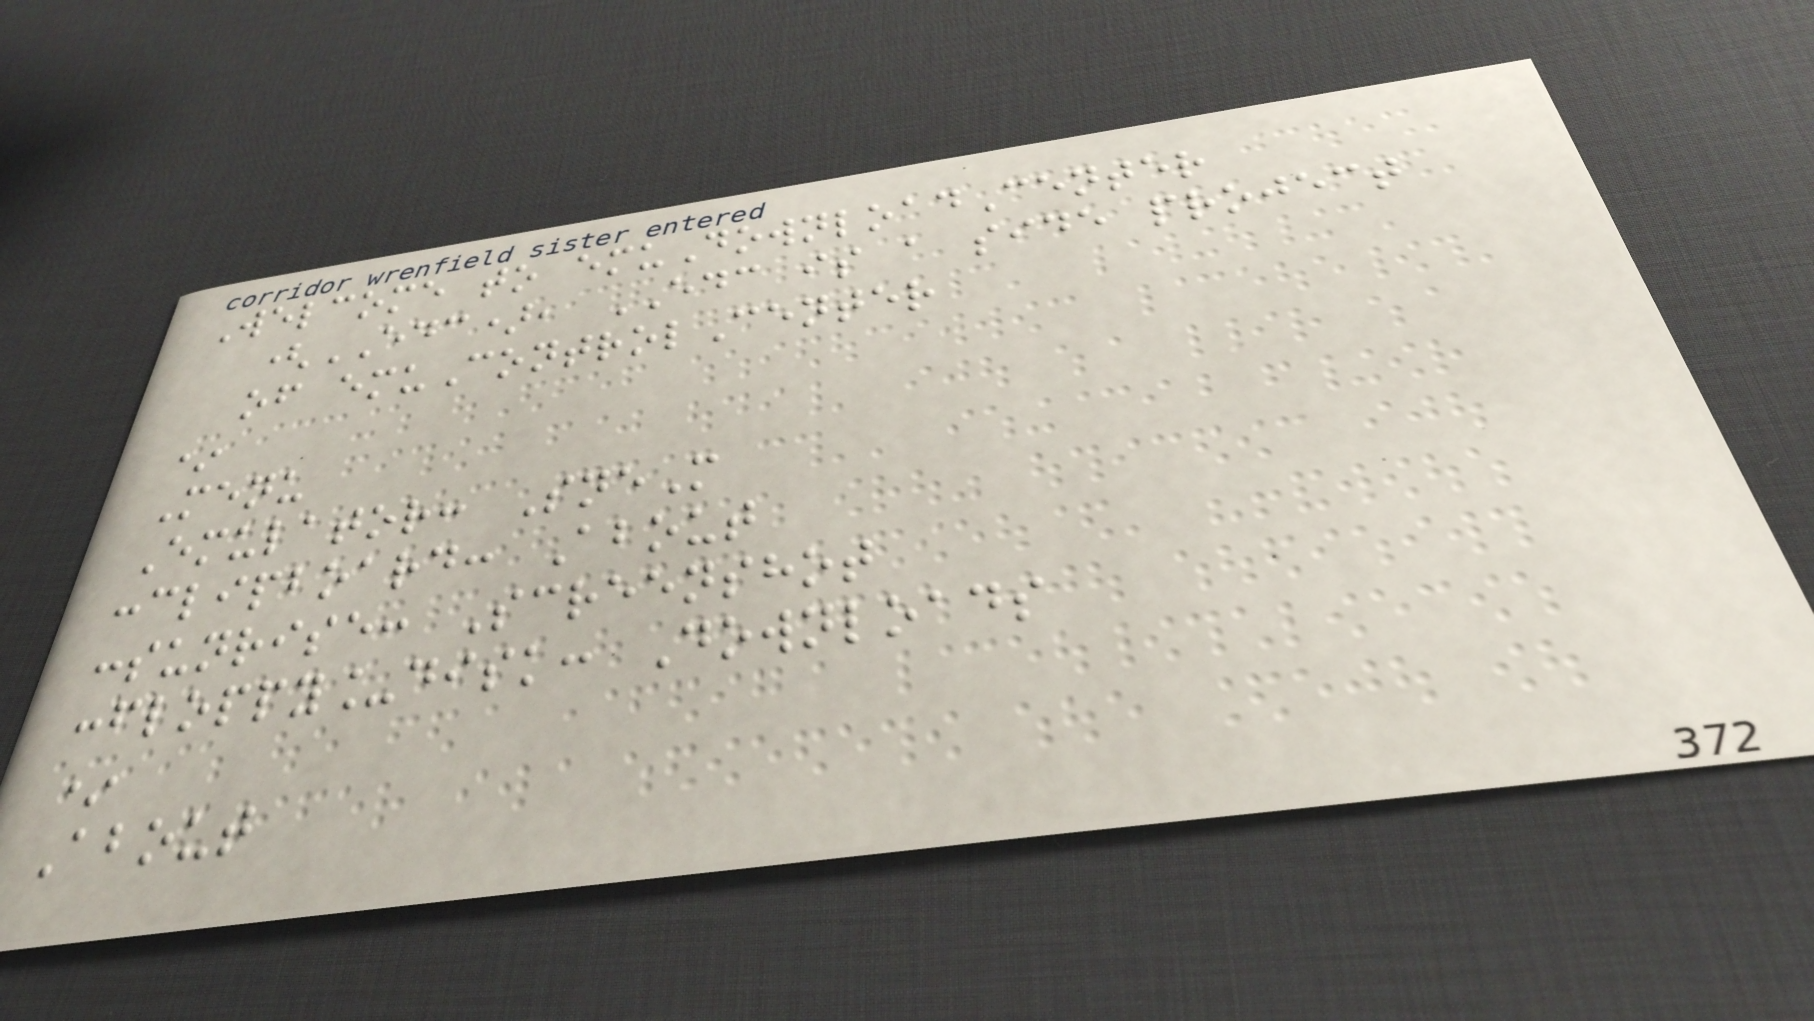Welcome to emuDownloadCenter
(EDC), EDC is a side project
of emuControlCenter
*
Menu
Emulator: SneM
:clipboard: About
:sunrise: Screenshot
:floppy_disk: Downloads
*
About
